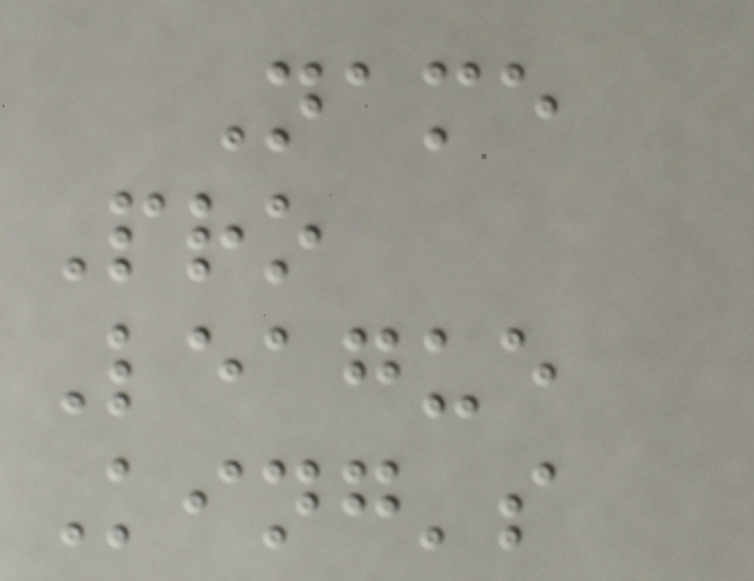Name
Pro
League
King's
